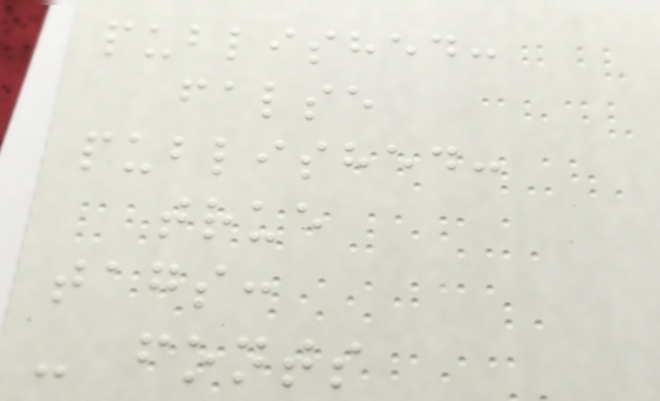published:
false
published:
true
tags:
- fonts
